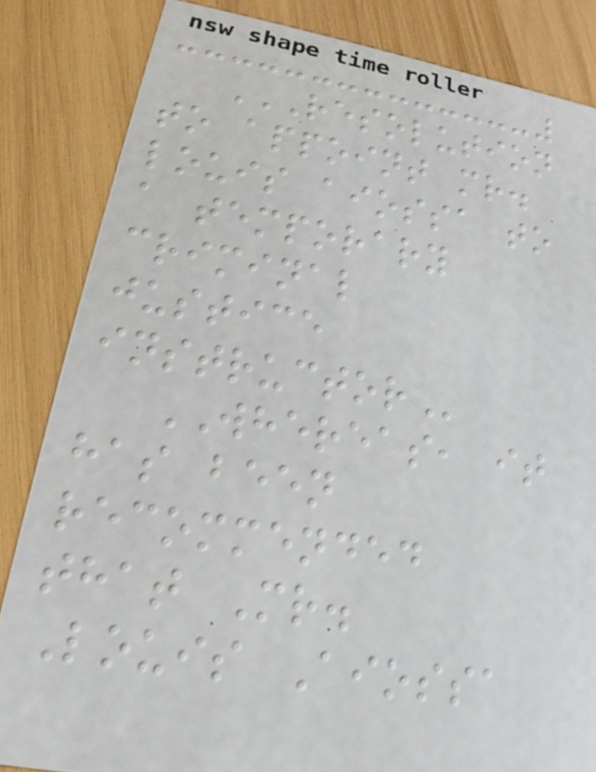RESOLUTION
TO APPOINT MR.
LOUIS AIOSSA TO
A TEMPORARY
CRIMINAL
JUSTICE
INSTRUCTOR
WHEREAS, it
has been
recommended
that Mr.
Louis Aiossa
